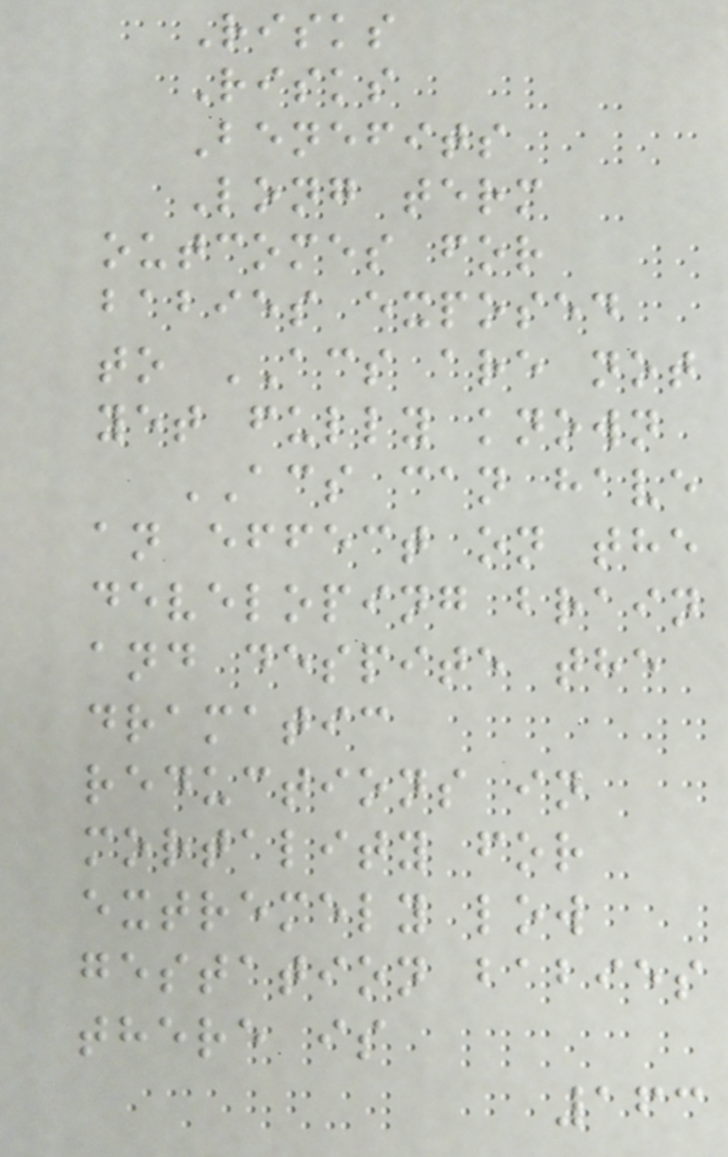Risks
Risks
Benefits
Long term
outcomes for
babies exposed
to ACS are not
yet fully known
ACS can have
an effect on the
developing brain
and despite the
dramatic
reductions in
mortality for
extremely low
gestation babies
there is
163
